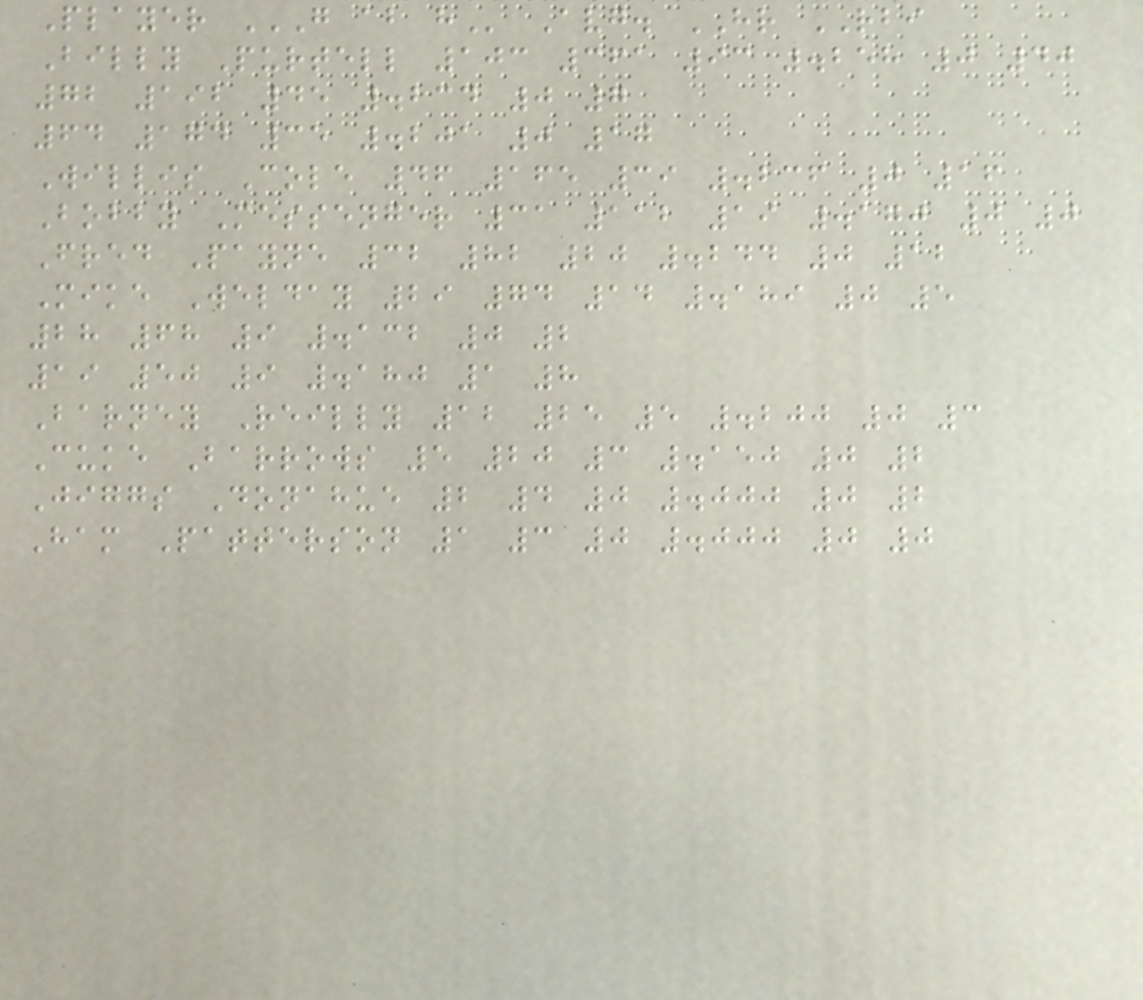Player G AB H Avg. HR RBI
Billy Purtell 103 361 93 .258 0 40
72 192 45 .234 0 7
64 174 35 .201 0 17
Willis Cole 46 165 39 .236 0 16
Bobby Messenger 31 112 19 .170 0 0
Fred Payne 32 82 20 .244 0 12
Mike Welday 29 74 14 .189 0 5
28 68 9 .132 0 2
19 50 9 .180 1 8
Barney Reilly 12 25 5 .200 0 3
Cuke Barrows 5 20 3 .150 0 2
Jiggs Donahue 2 4 0 .000 0 2
Ham Patterson 1 3 0 .000 0 0
